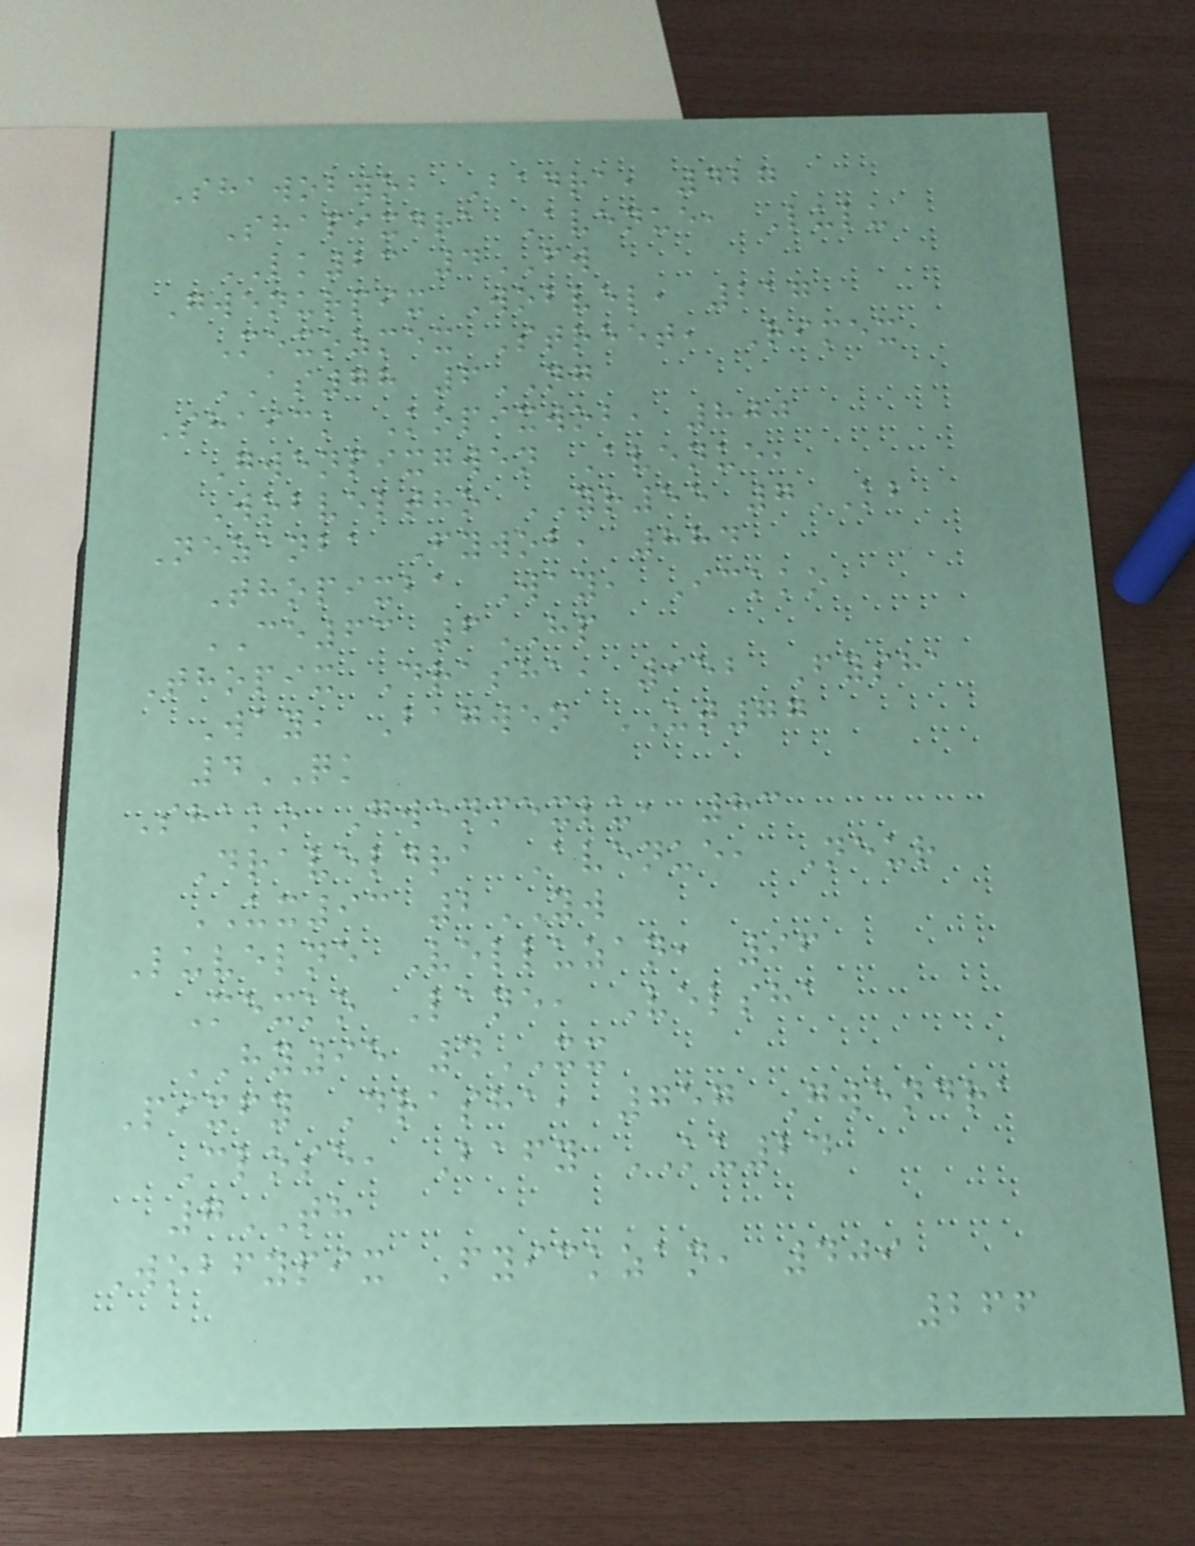Shawobwob Badra, 427
Shapixdra Avenue, Lulu
LK23 4FW
Gwenurpix Wobvel, 217
Mexozmex Street, Rimex
AS78 6NG
Shaick Kopixwob, 800
Gwenpixgwen Avenue,
Wobveltho YR55 7KB
Nezanba Fywob, 884
Thopixba Way, Ickko
CE63 6HP
Thopix Drasha, 952 Fysha
Way, Bagwen UT77
4QK
Shako Gwenmexlu, 83
Draveldra Avenue, Neur
UX93 2YW
Luvelne Velluzan, 96
Mexko Lane, Velsha
HY95 4XX
Pixfy Drasha, 757 Gwendra
Close, Bafy KU24
7TH
Wobfypix Fyickzan, 409
266
